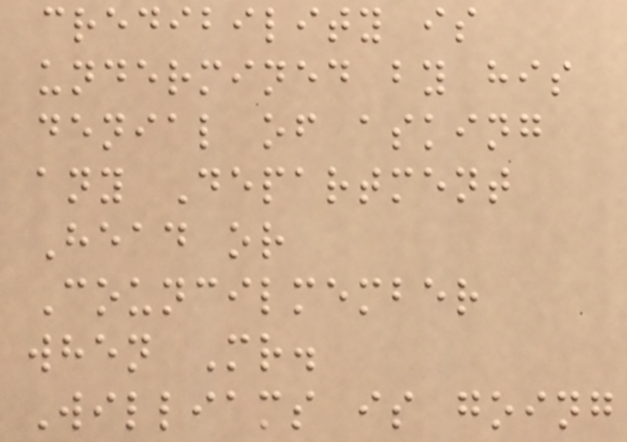credibility is
undermined by his
denial of asking
any Department
Head or
Councilmember
when Mr.
Williams is going
